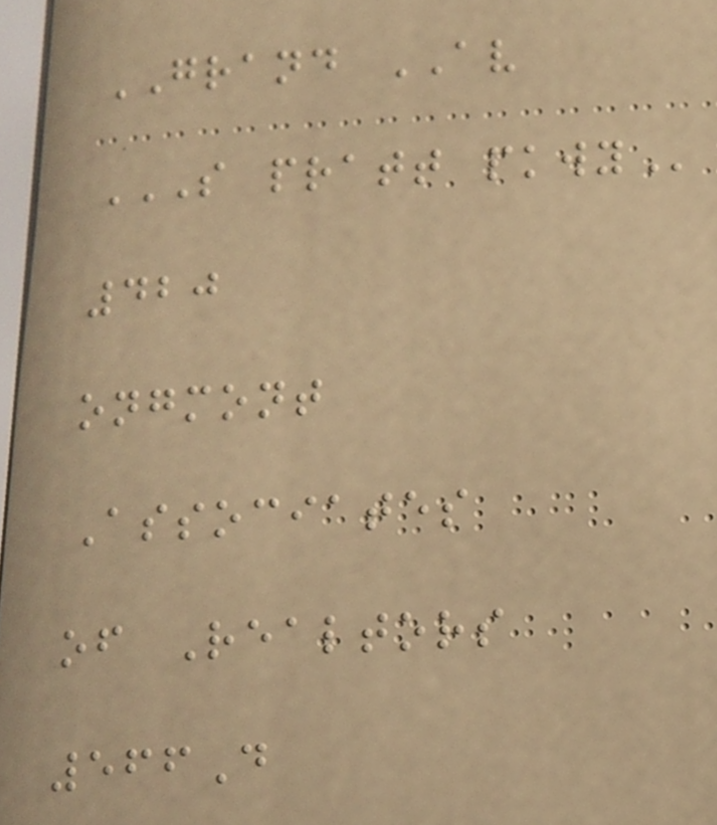GRAND AV
S PRATT PKWY
420
ongmont
Associates
of Realtors
566D
